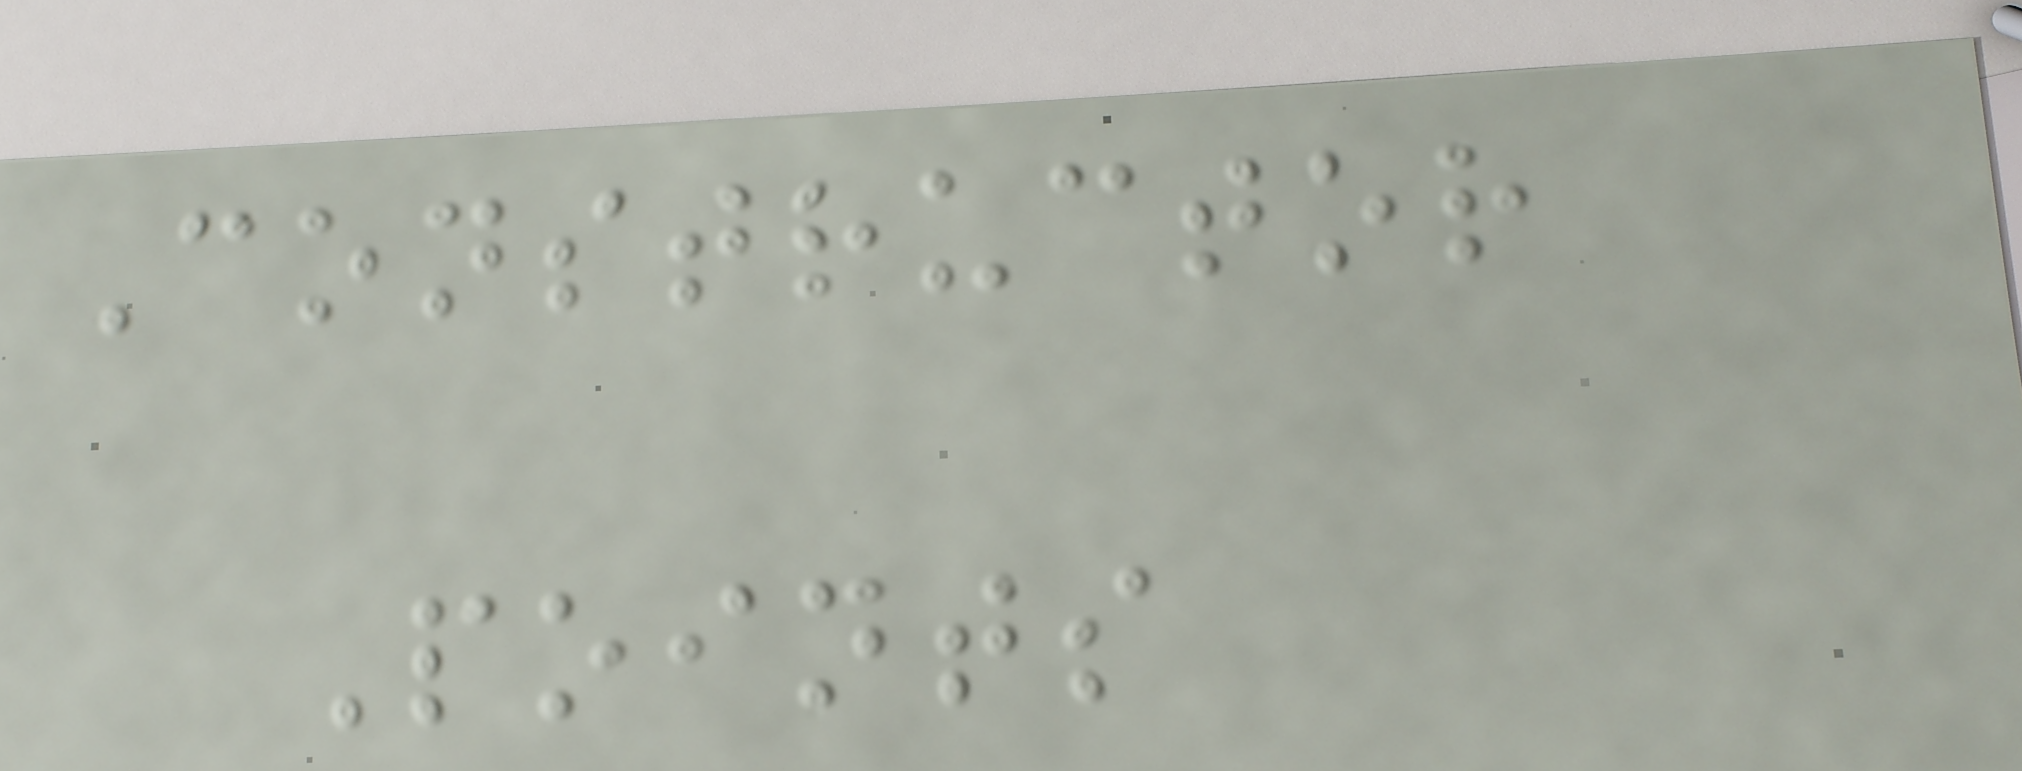Constructor
Points
